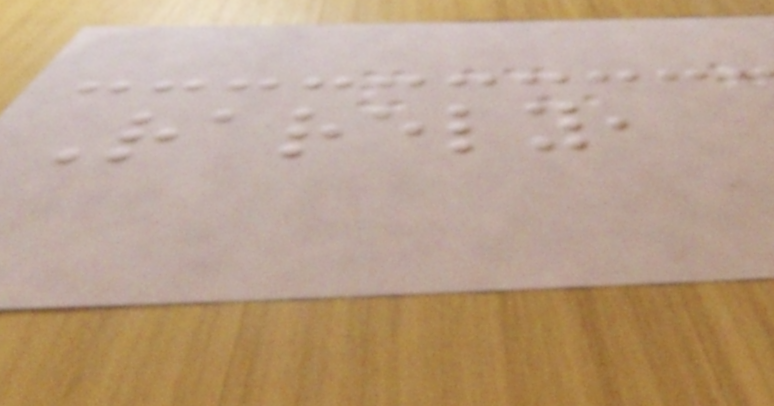Rarely,
